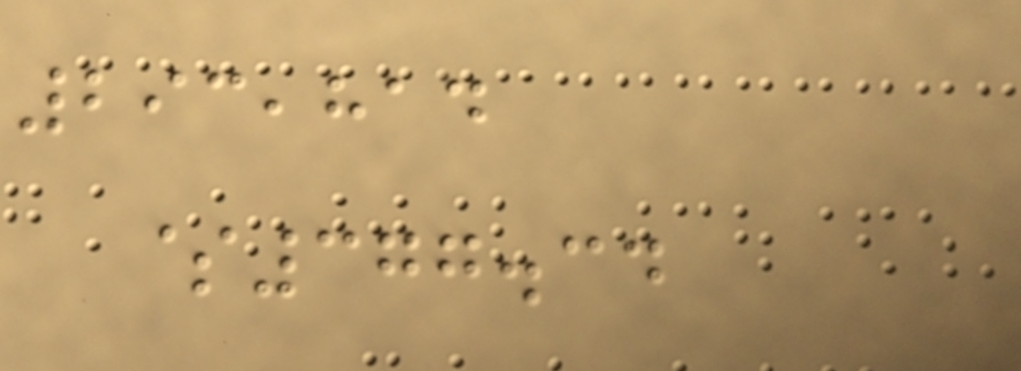293,814
$377.34
